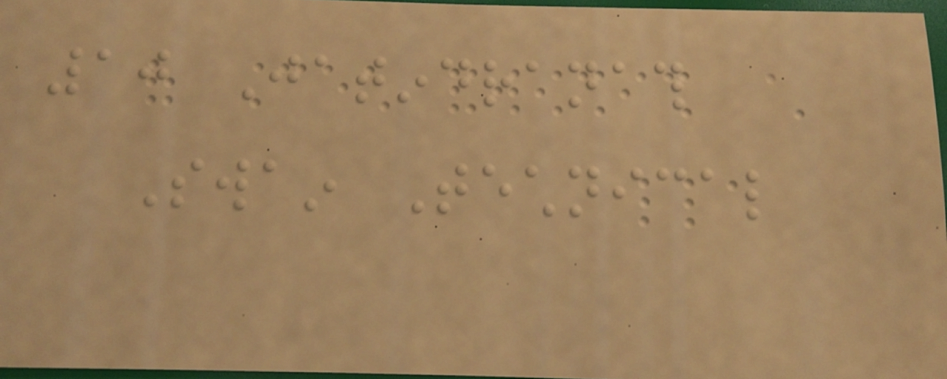10 Jatindranath
Swain Technical
